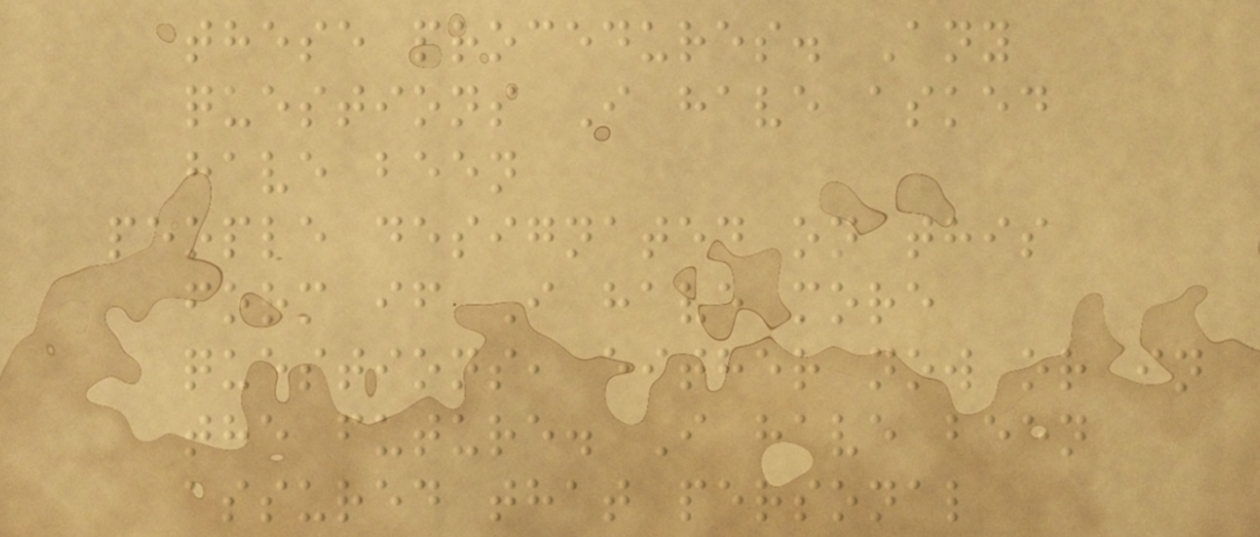these procedures. Any
questions I have asked
have been
people designated on this
form if I have more
questions, either now or in
the future. I have been
assured that personal
